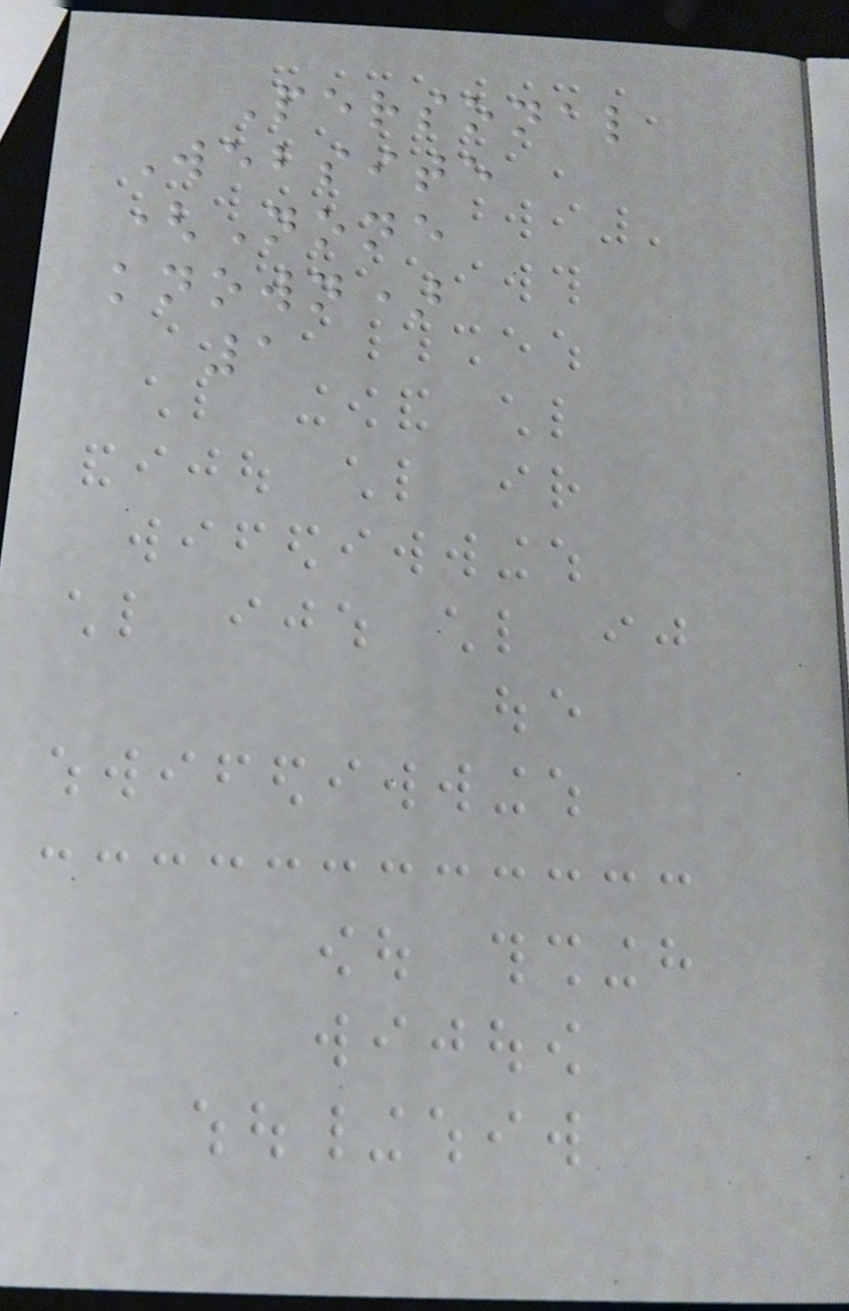Personal
Website
(None
known)
1
